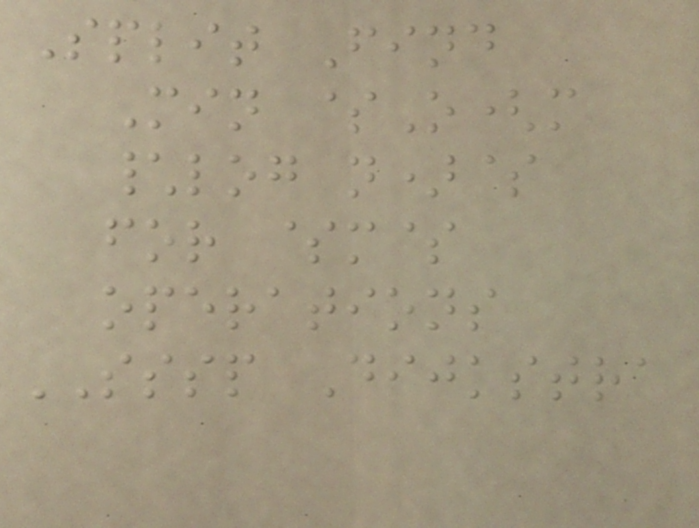Split Find
Min $O(m
\log n)$
for $m$
operations
SSSP Dijkstra
